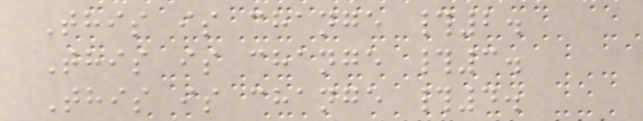This is change #2.
This is change #3.
This is change #4.
